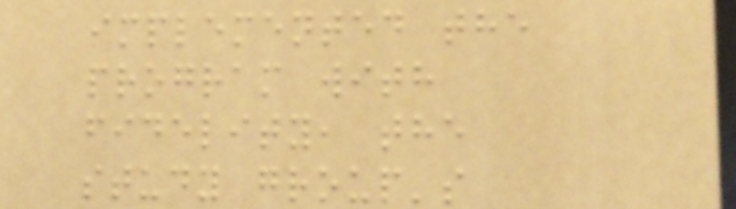implemented the
program with
fidelity, the
study group's
